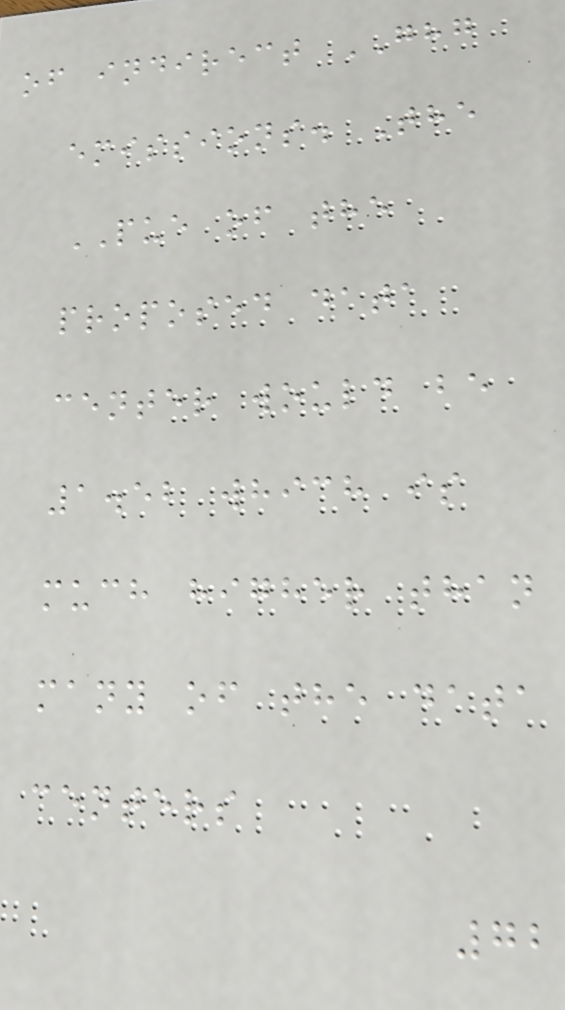of indirect GHG
emissions. The
PUE of the
proposed data
center would be
1.52 which is
much higher than
many of the data
centers
72
